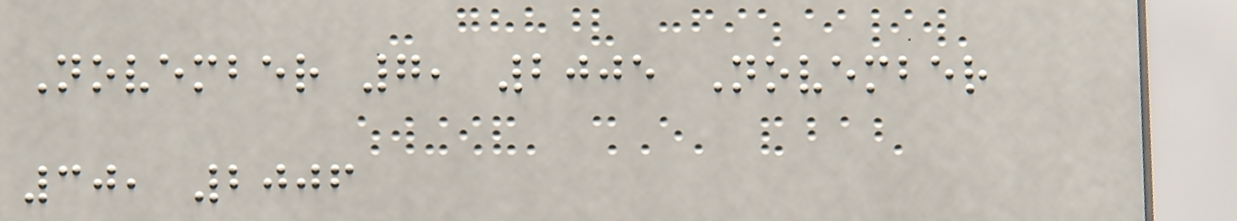November 7, 2005 November
30, 2006
